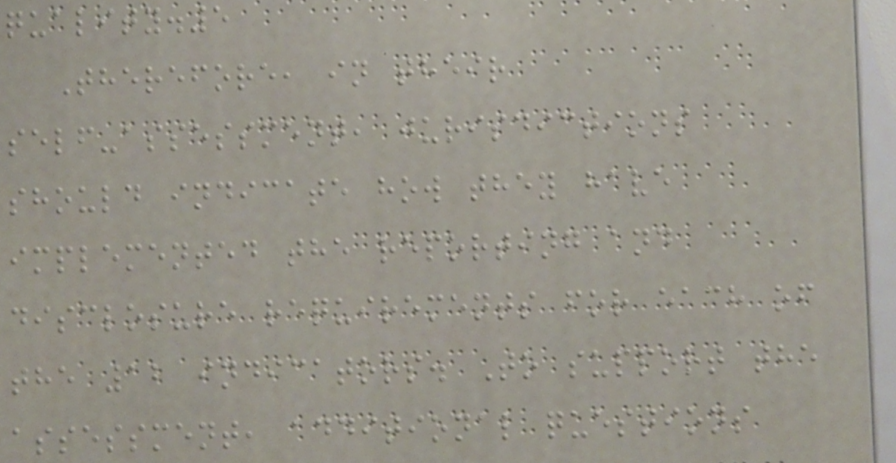quality.5
Therefore, in their
self-assessment, jurisdictions
should indicate how they have
implemented the reporting and
disclosure requirements for each of
the 12 indicators. To support the
assessment, additional questions
